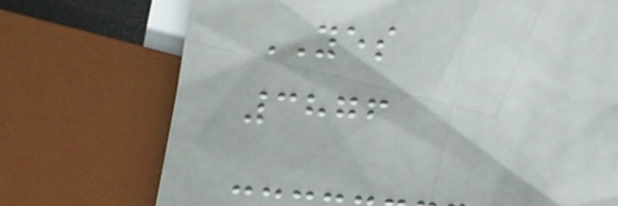YES
3876
